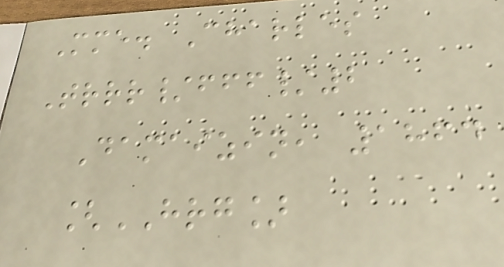Mme. Charles
Trrr/fff/2
Damaizin, 1864
[HRG]
